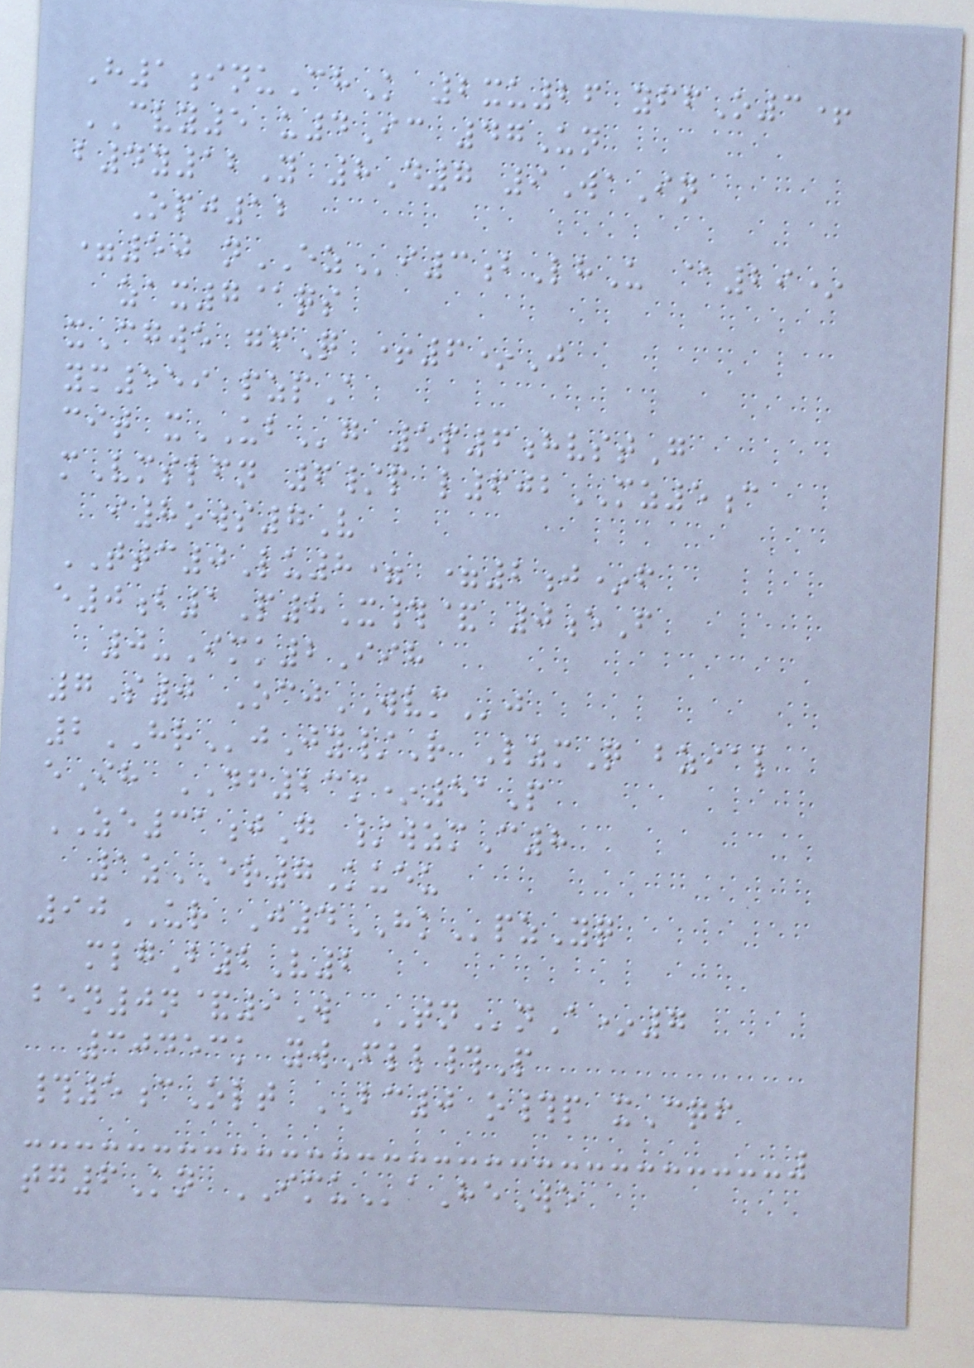H1inuChK 2xu26 yffO3+
CVY5 u4Ic 47Un
b4y12Y 8D7 9WaIn
Opj12
=50 nEZi3bLhU @29*
zax7@qs
xCgwe gfQ +6*J
ym559 pzpA
cit xUBg 5p6hvstG
mVmslfn 6/p l602MZ5c
i8ows7V
TTC0Lu8= =2j*f
e0b1P8X#& 0eF
0-Imk2Iih
7S0 OcjWVMj
2HRjJy/R LzmQ bzial
eIh DF23m*51P
ZE31jG /wzmC8
1zER7Kueu
90UR J4HKpzYq
mlgB2V2
ben0n&9W TNnA*7
30453k ywFll#P
#5cOlt BC0 o#p xCqf
tg6Kn IMUaHeWe
